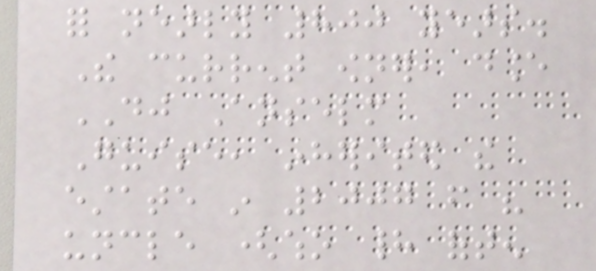for nearly 800 years.
The current owner, dance
DJ Anselm
Guise, inherited the
estate in 2007 from his
uncle (who had often
